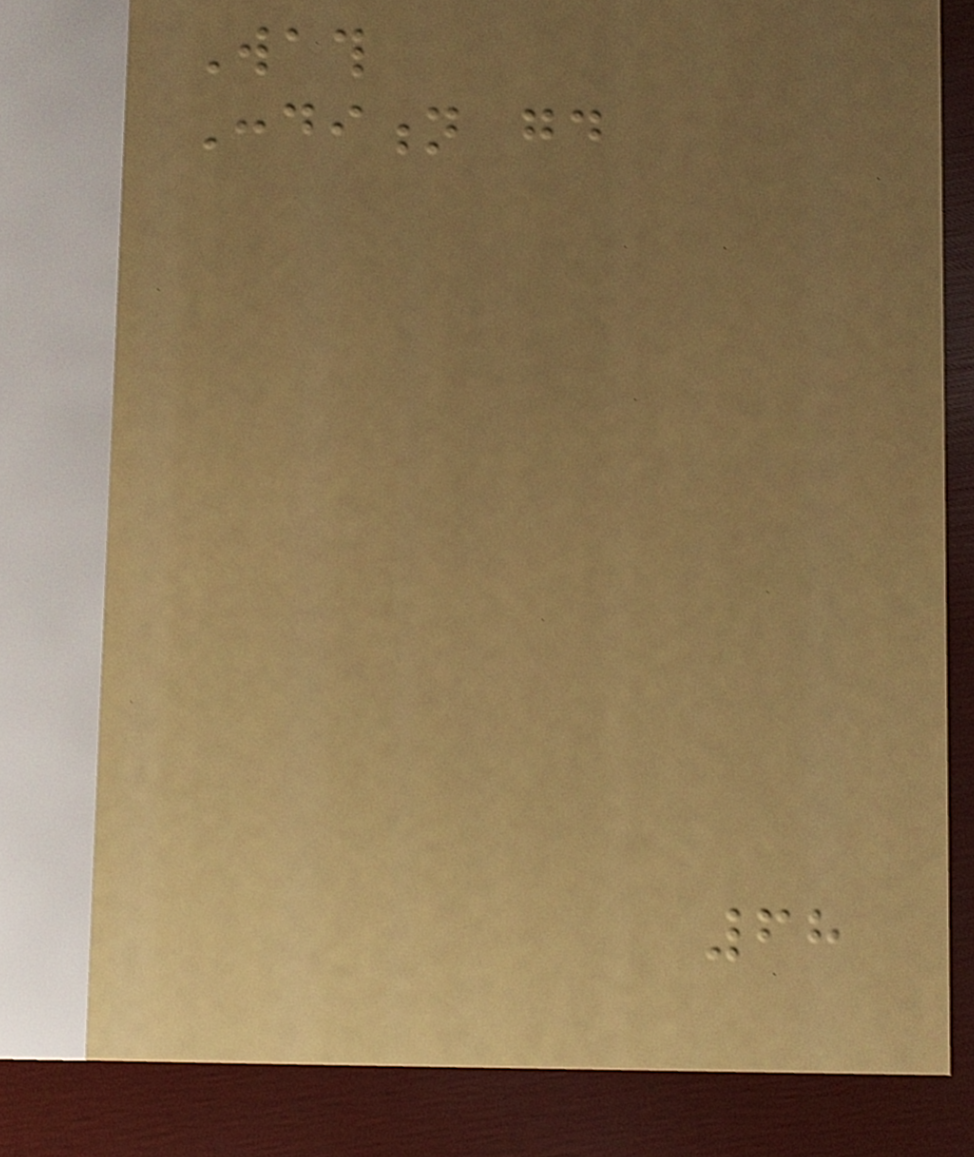Wath
Condition good
68
